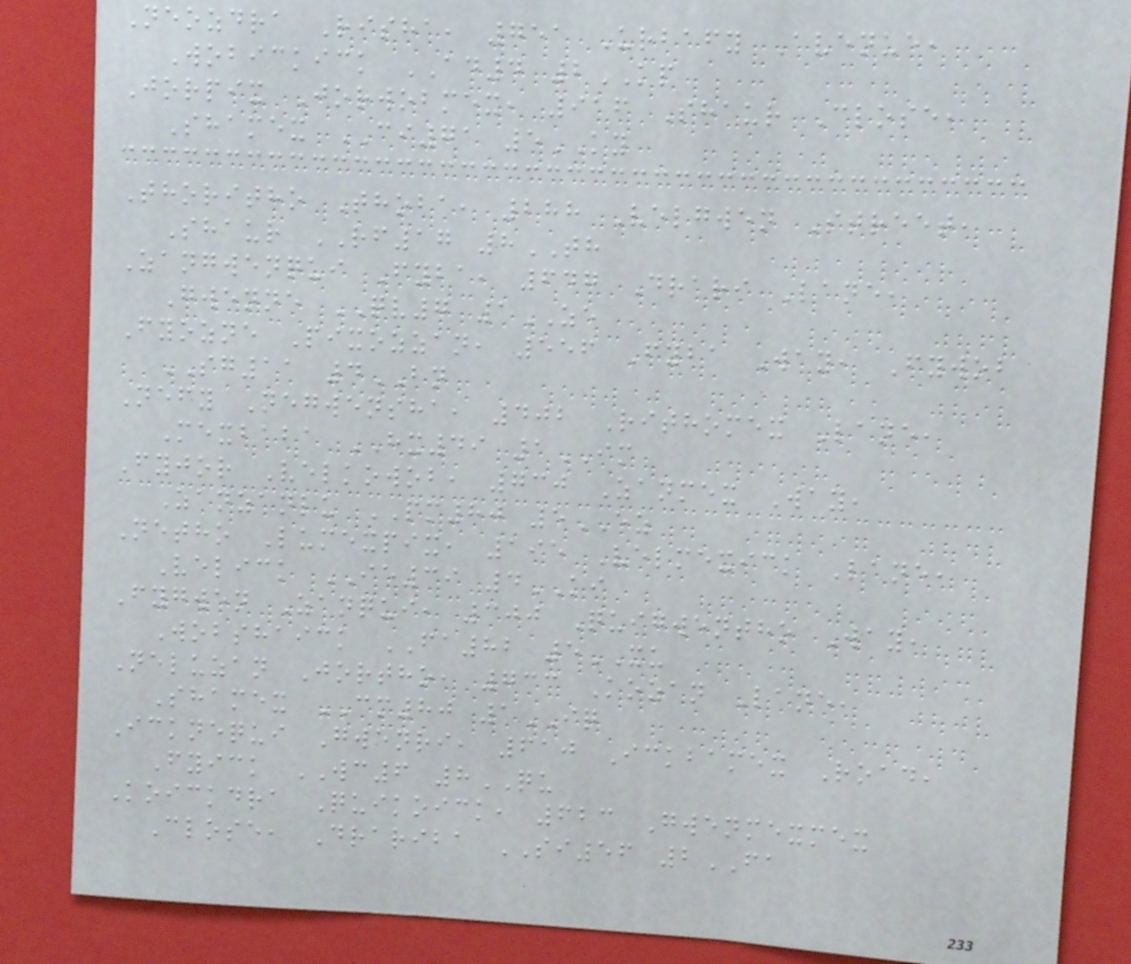Neozdra Risha, 751 Urbafy Avenue,
Wobickick AD4 2KP
Jorpix Jorwobmex, 916 Shaur Close,
Shamex CI71 5KY
Thoritho Thoba, 288 Velgwen Street,
Shaur RF17 8TH
Zangwenqui Fyba, 647 Drari Lane,
Gwenne QV7 1ZE
Fyozne Pixozzan, 556 Fyba Way, Fywob
SG11 4BN
Nefy Negwensha, 402 Rithomex Lane,
Mexbaba HX49 1IM
Fyjor Velkowob, 730 Zanmex Way,
Zanzanlu PM80 5EZ
Netho Lumexpix, 195 Velmexick Lane,
Velick IE39 4KI
Fygwen Zanqui, 300 Quigwentho Way,
Wobshaick FA82 5XU
Neluzan Jortho, 733 Kozan Lane,
Shamex CM80 1IQ
Icknequi Gwenri, 610 Ickbamex Road,
Fyick WC6 8QU
Koickdra Quikoick, 623 Gwenmexmex
Close, Drariba SI56 2FA
